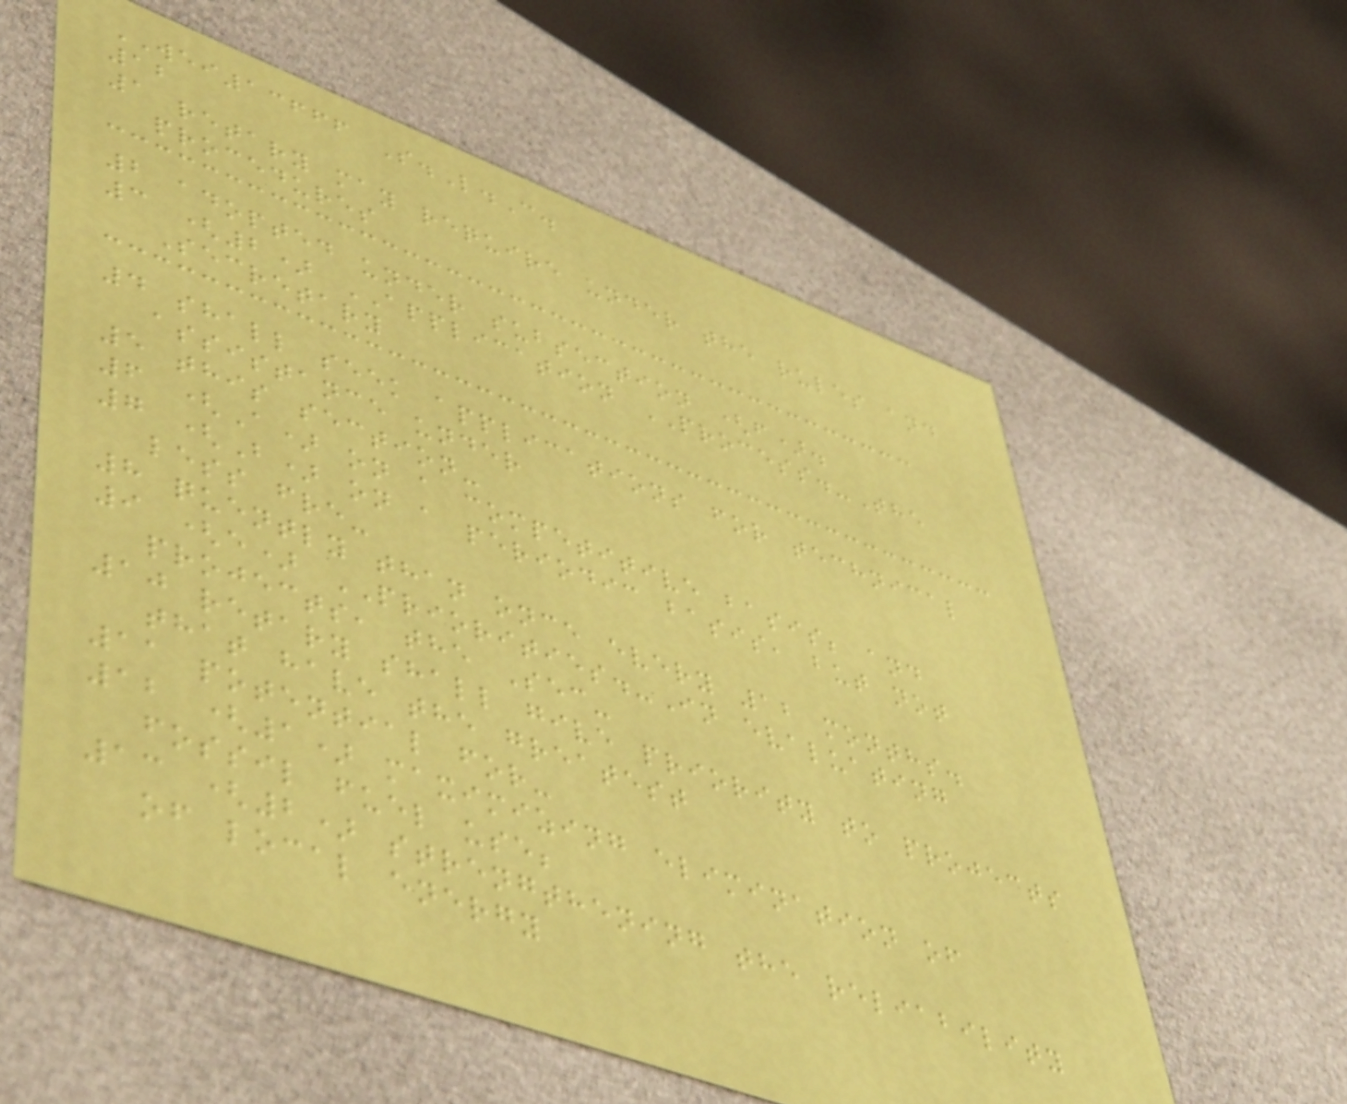WEI13666 S.L.C.
12
1 retary may require under the rules and
procedures
2 adopted under subsection (f).
3 (2) APPLICATION PROCESS.-The
Secretary
4 shall seek applications for technical
assistance under
5 this section-
6 (A) on a competitive basis; and
7 (B) on a periodic basis, but not
less fre-
8 quently than once every 12 months.
9 (e) PRIORITIES.-In evaluating
projects, the Sec-
10 retary shall give priority to projects
that have the greatest
11 potential for-
12 (1) maximizing elimination of
fossil fuel use;
13 (2) strengthening the reliability
of local energy
